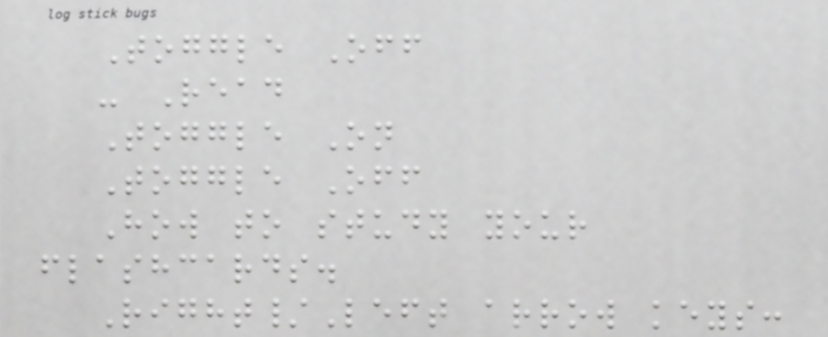Toggle Off
- Read
Toggle On
Toggle Off
How to study your
flashcards.
Right/Left arrow keys:
